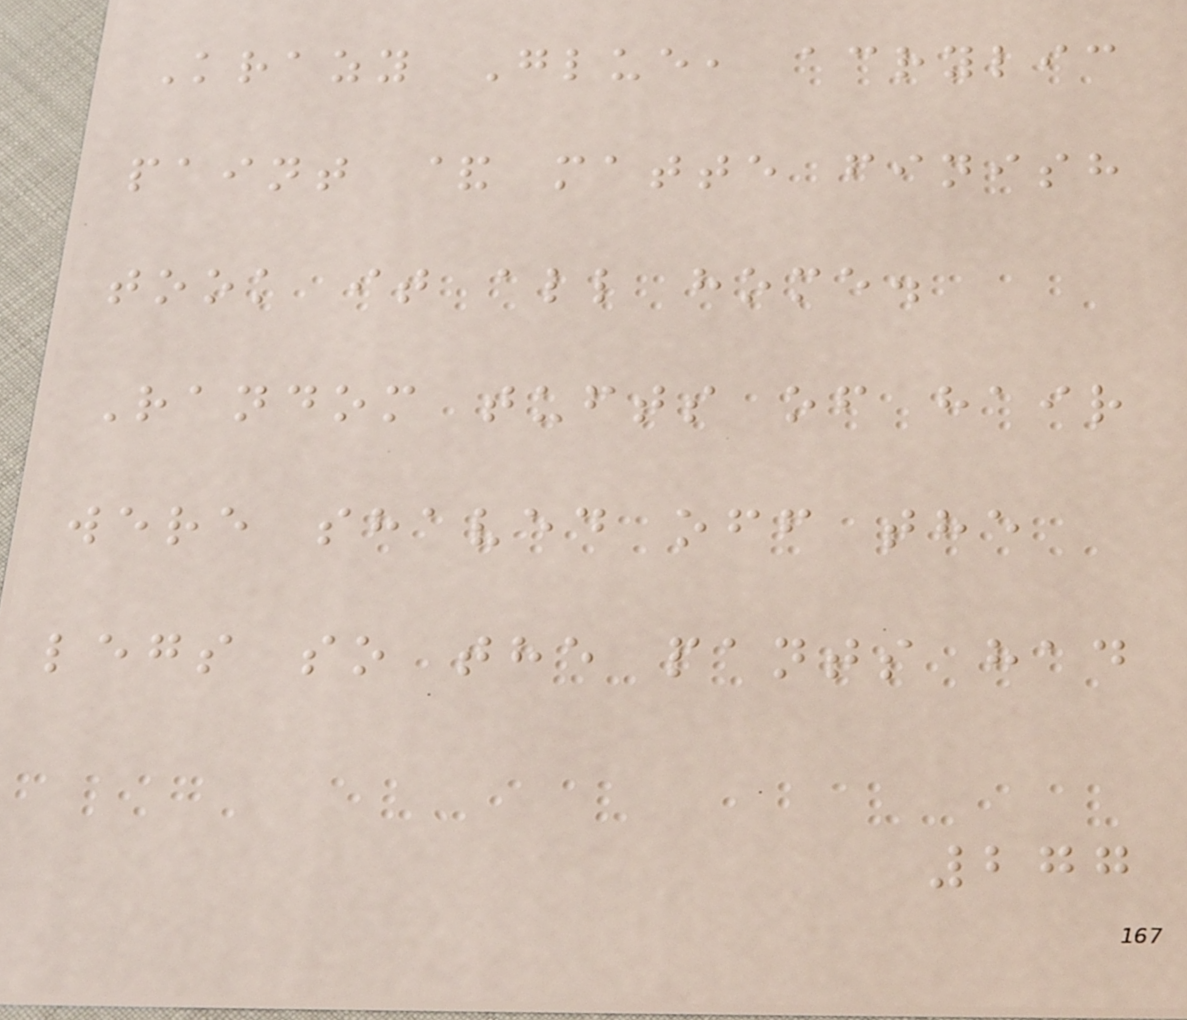Krazy Glue, acrylic
paint & matte finish
took it all home.
Random tufts of hair
were shaved off the
legs so the pants had
277
